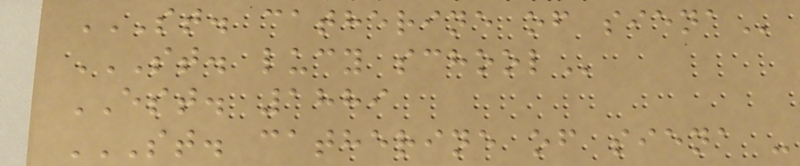ST. CATHERINE OF SIENA
ST. LUCY SCHOOL
EST. 1889
ST. CATHERINE OF SIENA -
